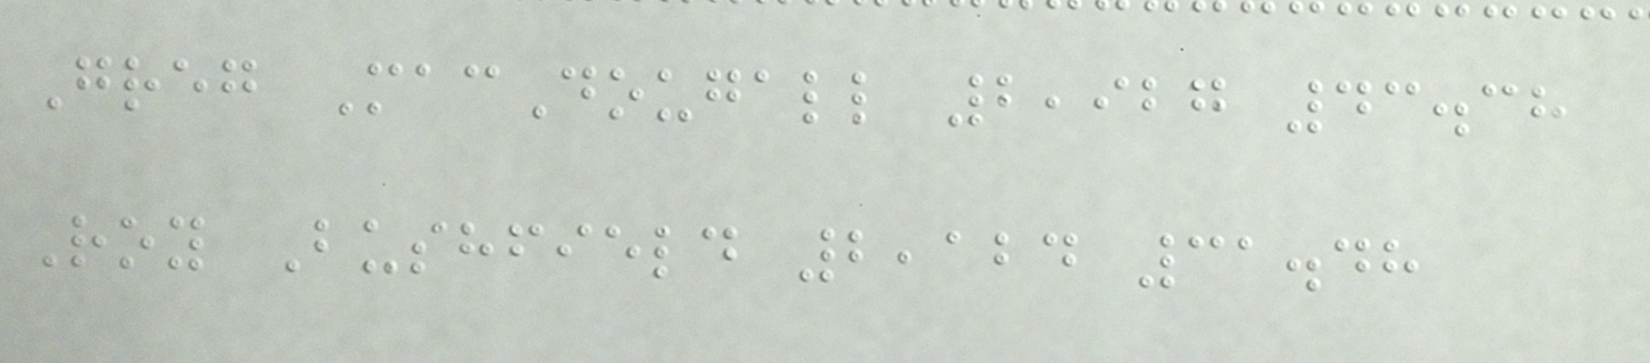Greg MacDougall 2,927 43.38
Roy Bushfield 2,124 31.48
